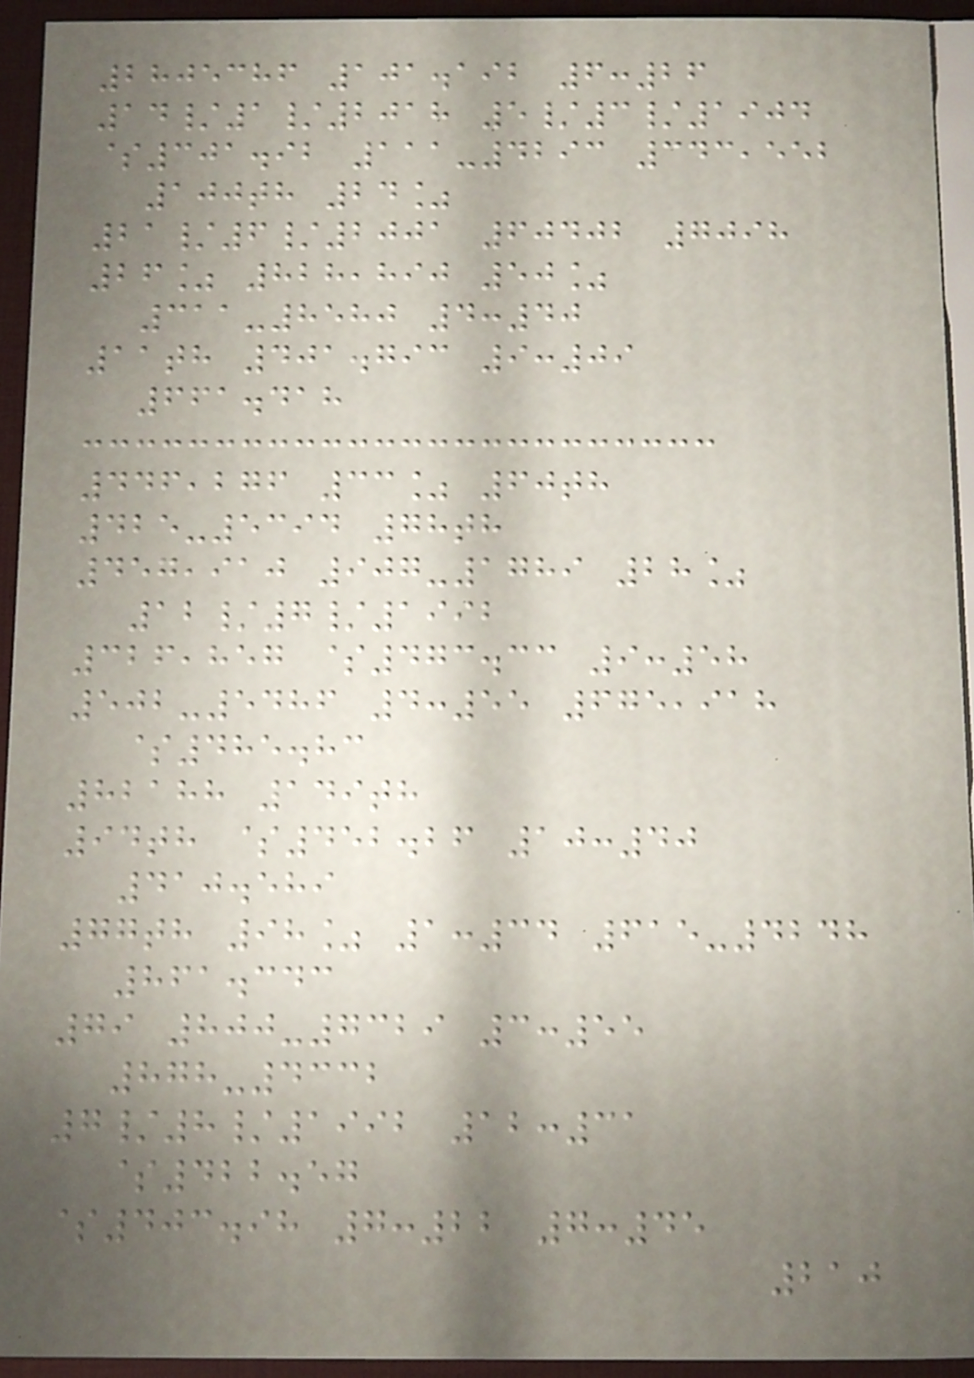2805386 101.192 6:26
14/1/2018 5/3/1904
$301.92 111-4293 343,552
100th 24%
21/6/2001 60402 7098
26% 828,890 50%
311-8580 4:40
11th 401.793 9:09
661.418
446,276 33% 60th
425-5394 78th
457,910 907-1789 28%
12/7/1992
326,857 $473.33 9:58
502-5486 4:55 675,918
$485.83
82188 149th
94th $452.26 10:40
410.589
77th 98% 1:34 615-4248
861.343
79 800-7329 3:55
878-4332
7/8/1992 12:31
$422.57
$403.98 7:22 7:45
210
